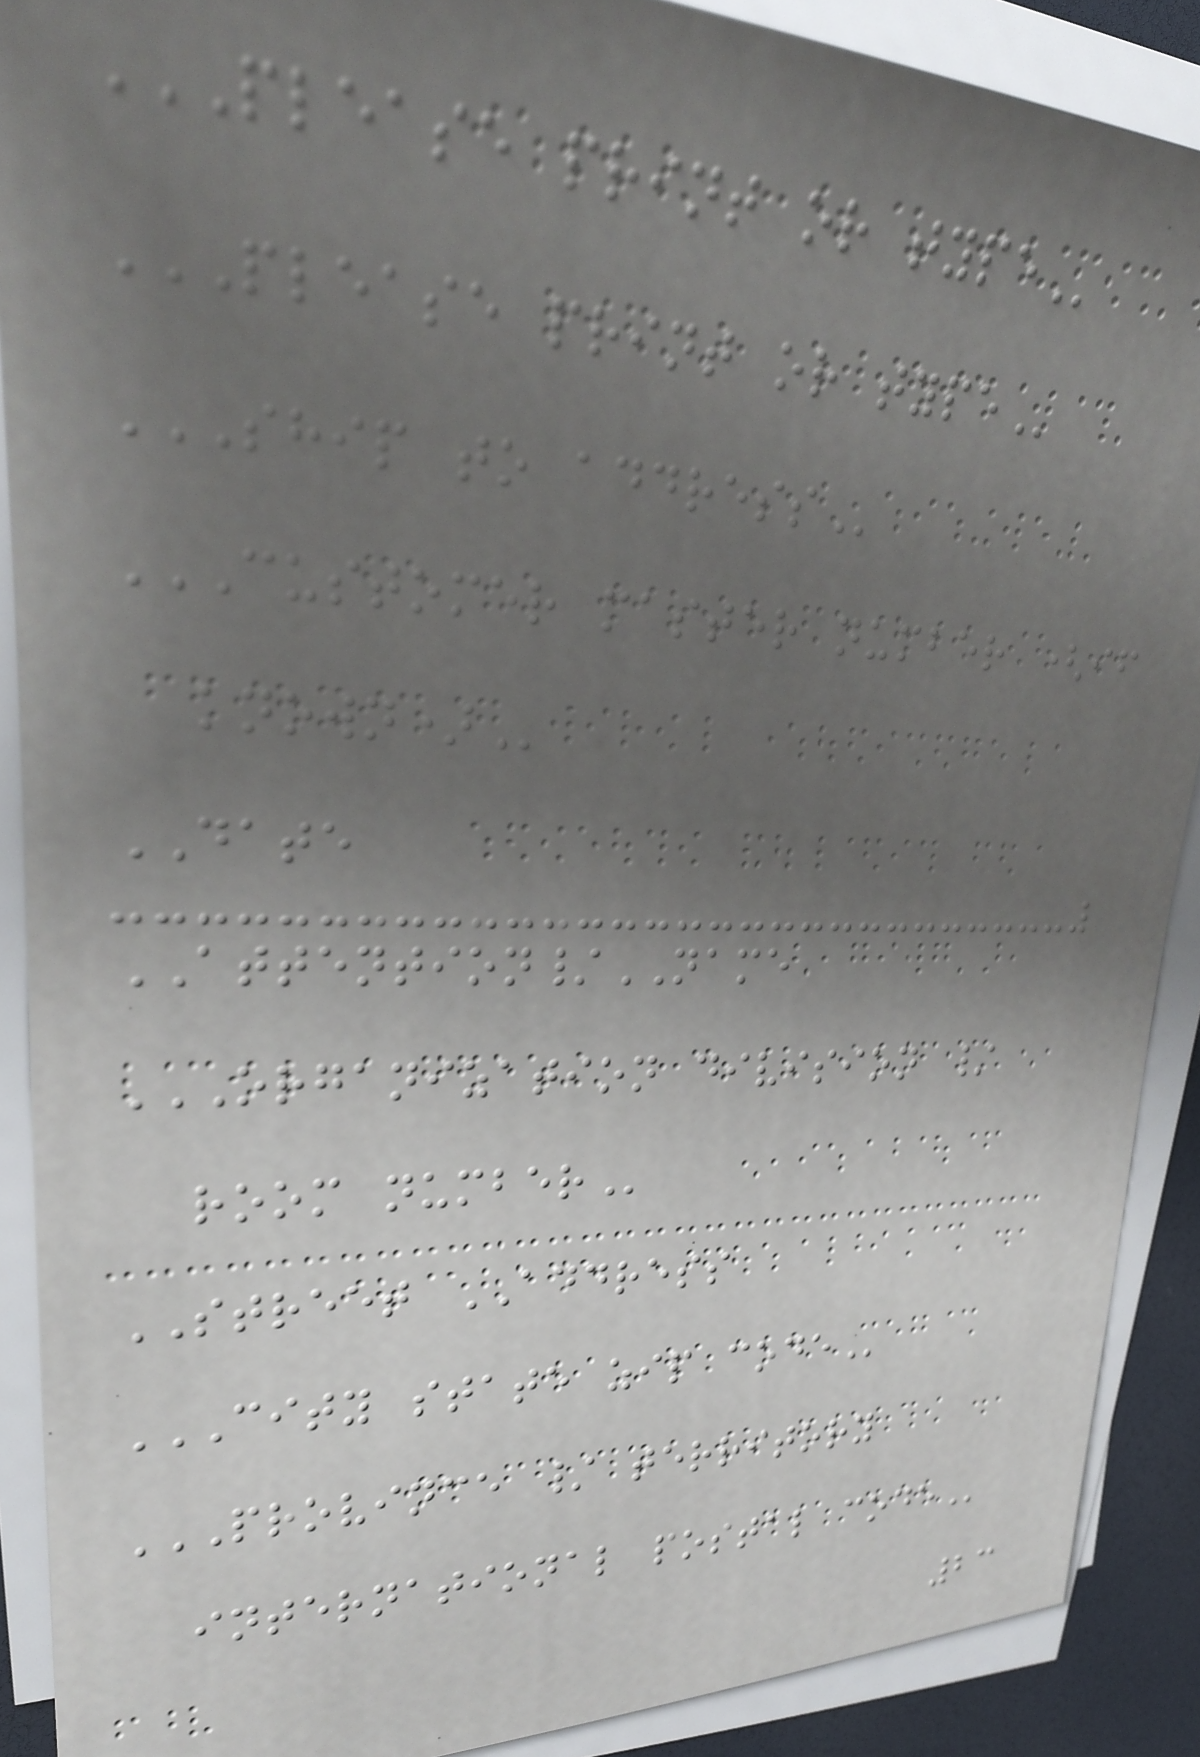PLEASE PRINT OR TYPE
PLEASE PRINT OR TYPE
SHIP TO ADDRESS
CUSTOMER MASTER NUMBER (IF
KNOWN)
DATE
ATTENTION/NAME
ORGANIZATION DIVISION /
ROOM NUMBER
STREET ADDRESS
CITY STATE ZIP CODE
PROVINCE / TERRITORY
INTERNATIONAL POSTAL CODE
23
